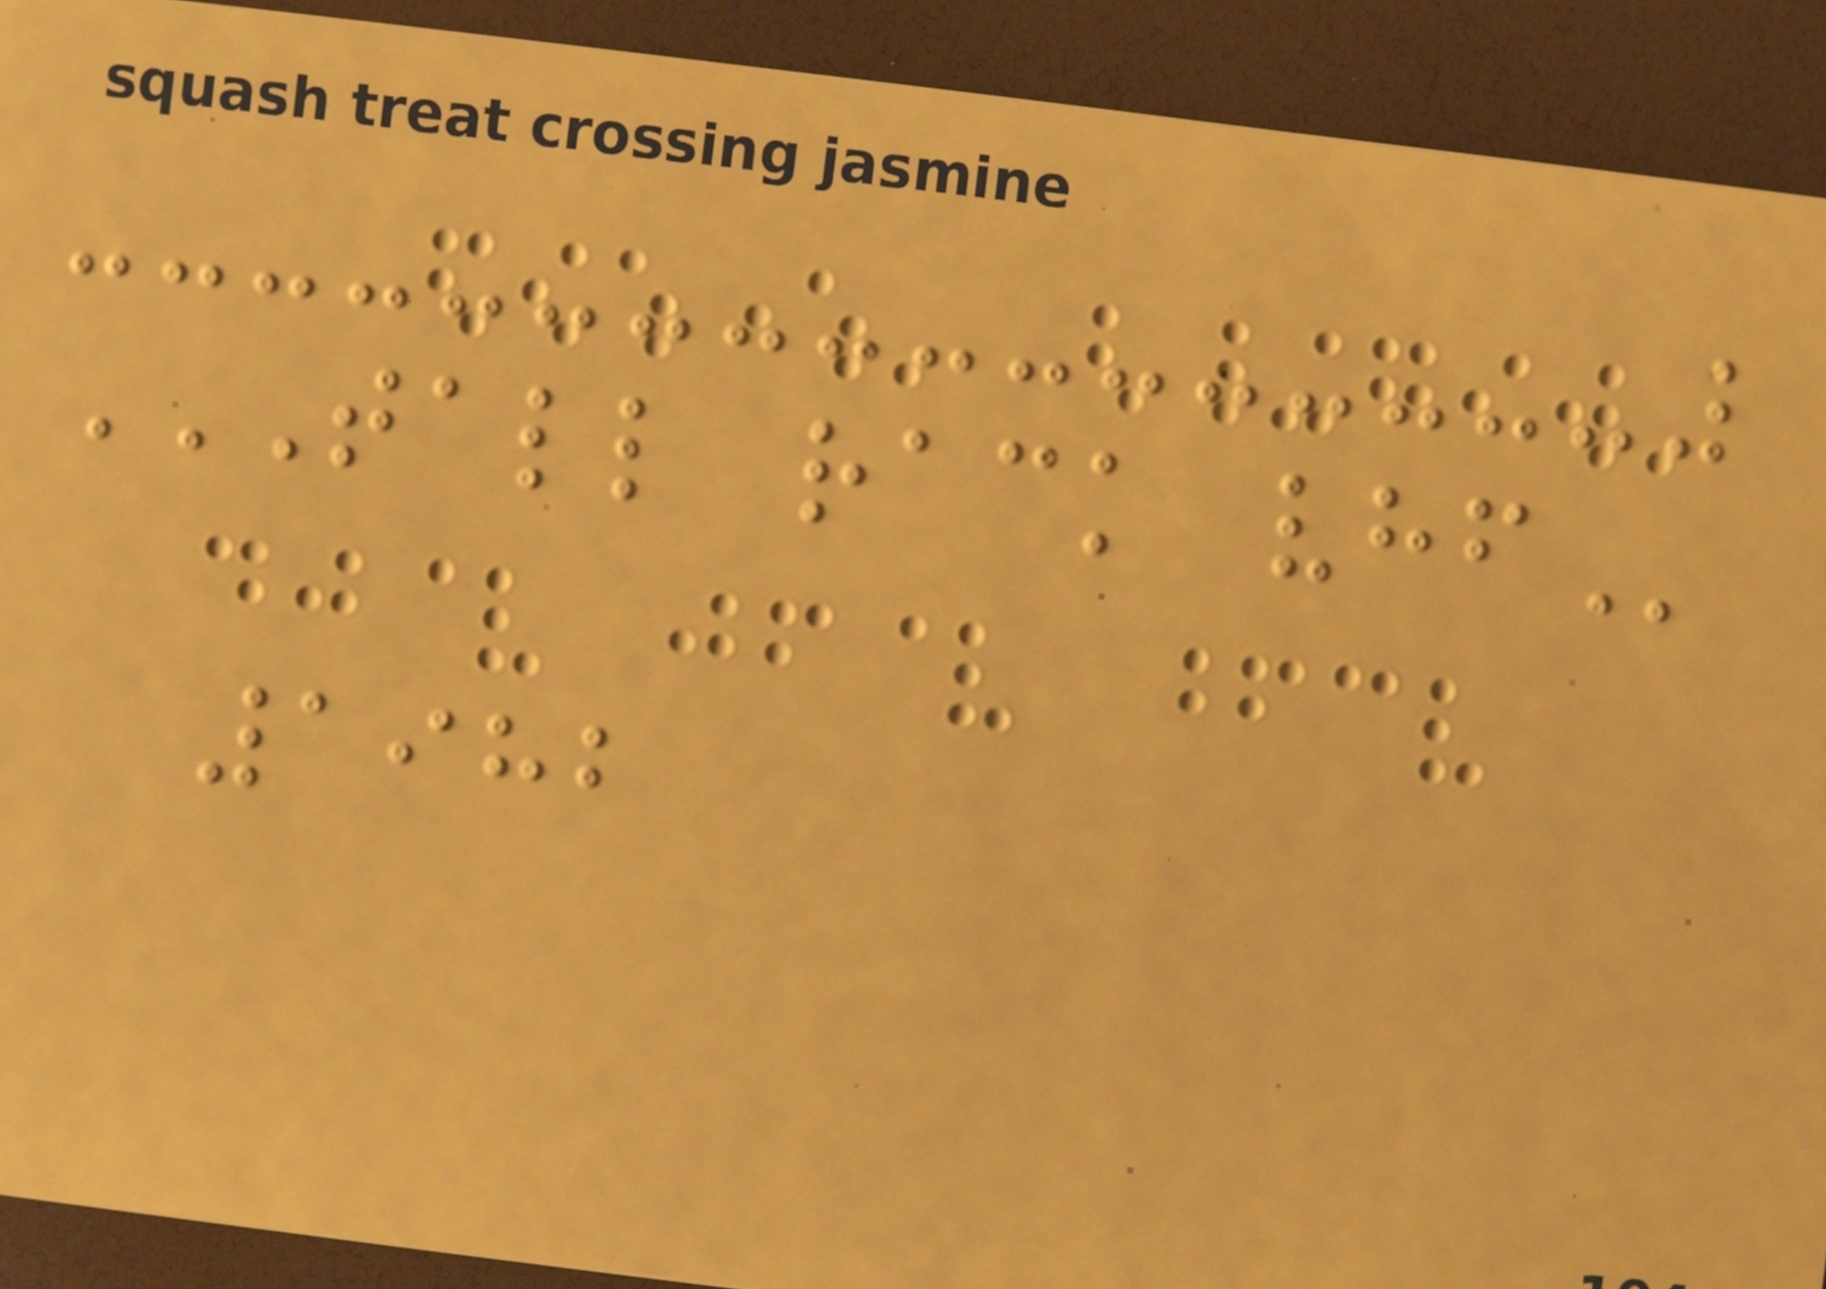TALL RACK VHF
1982
